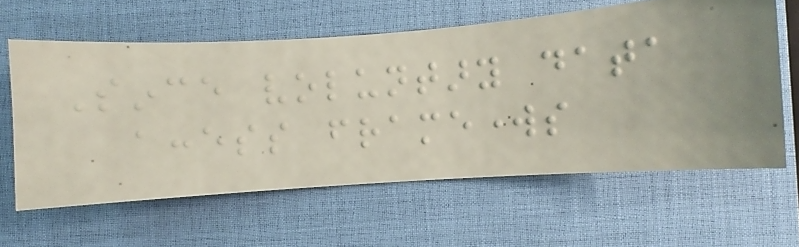Since voluntary data
access frameworks
